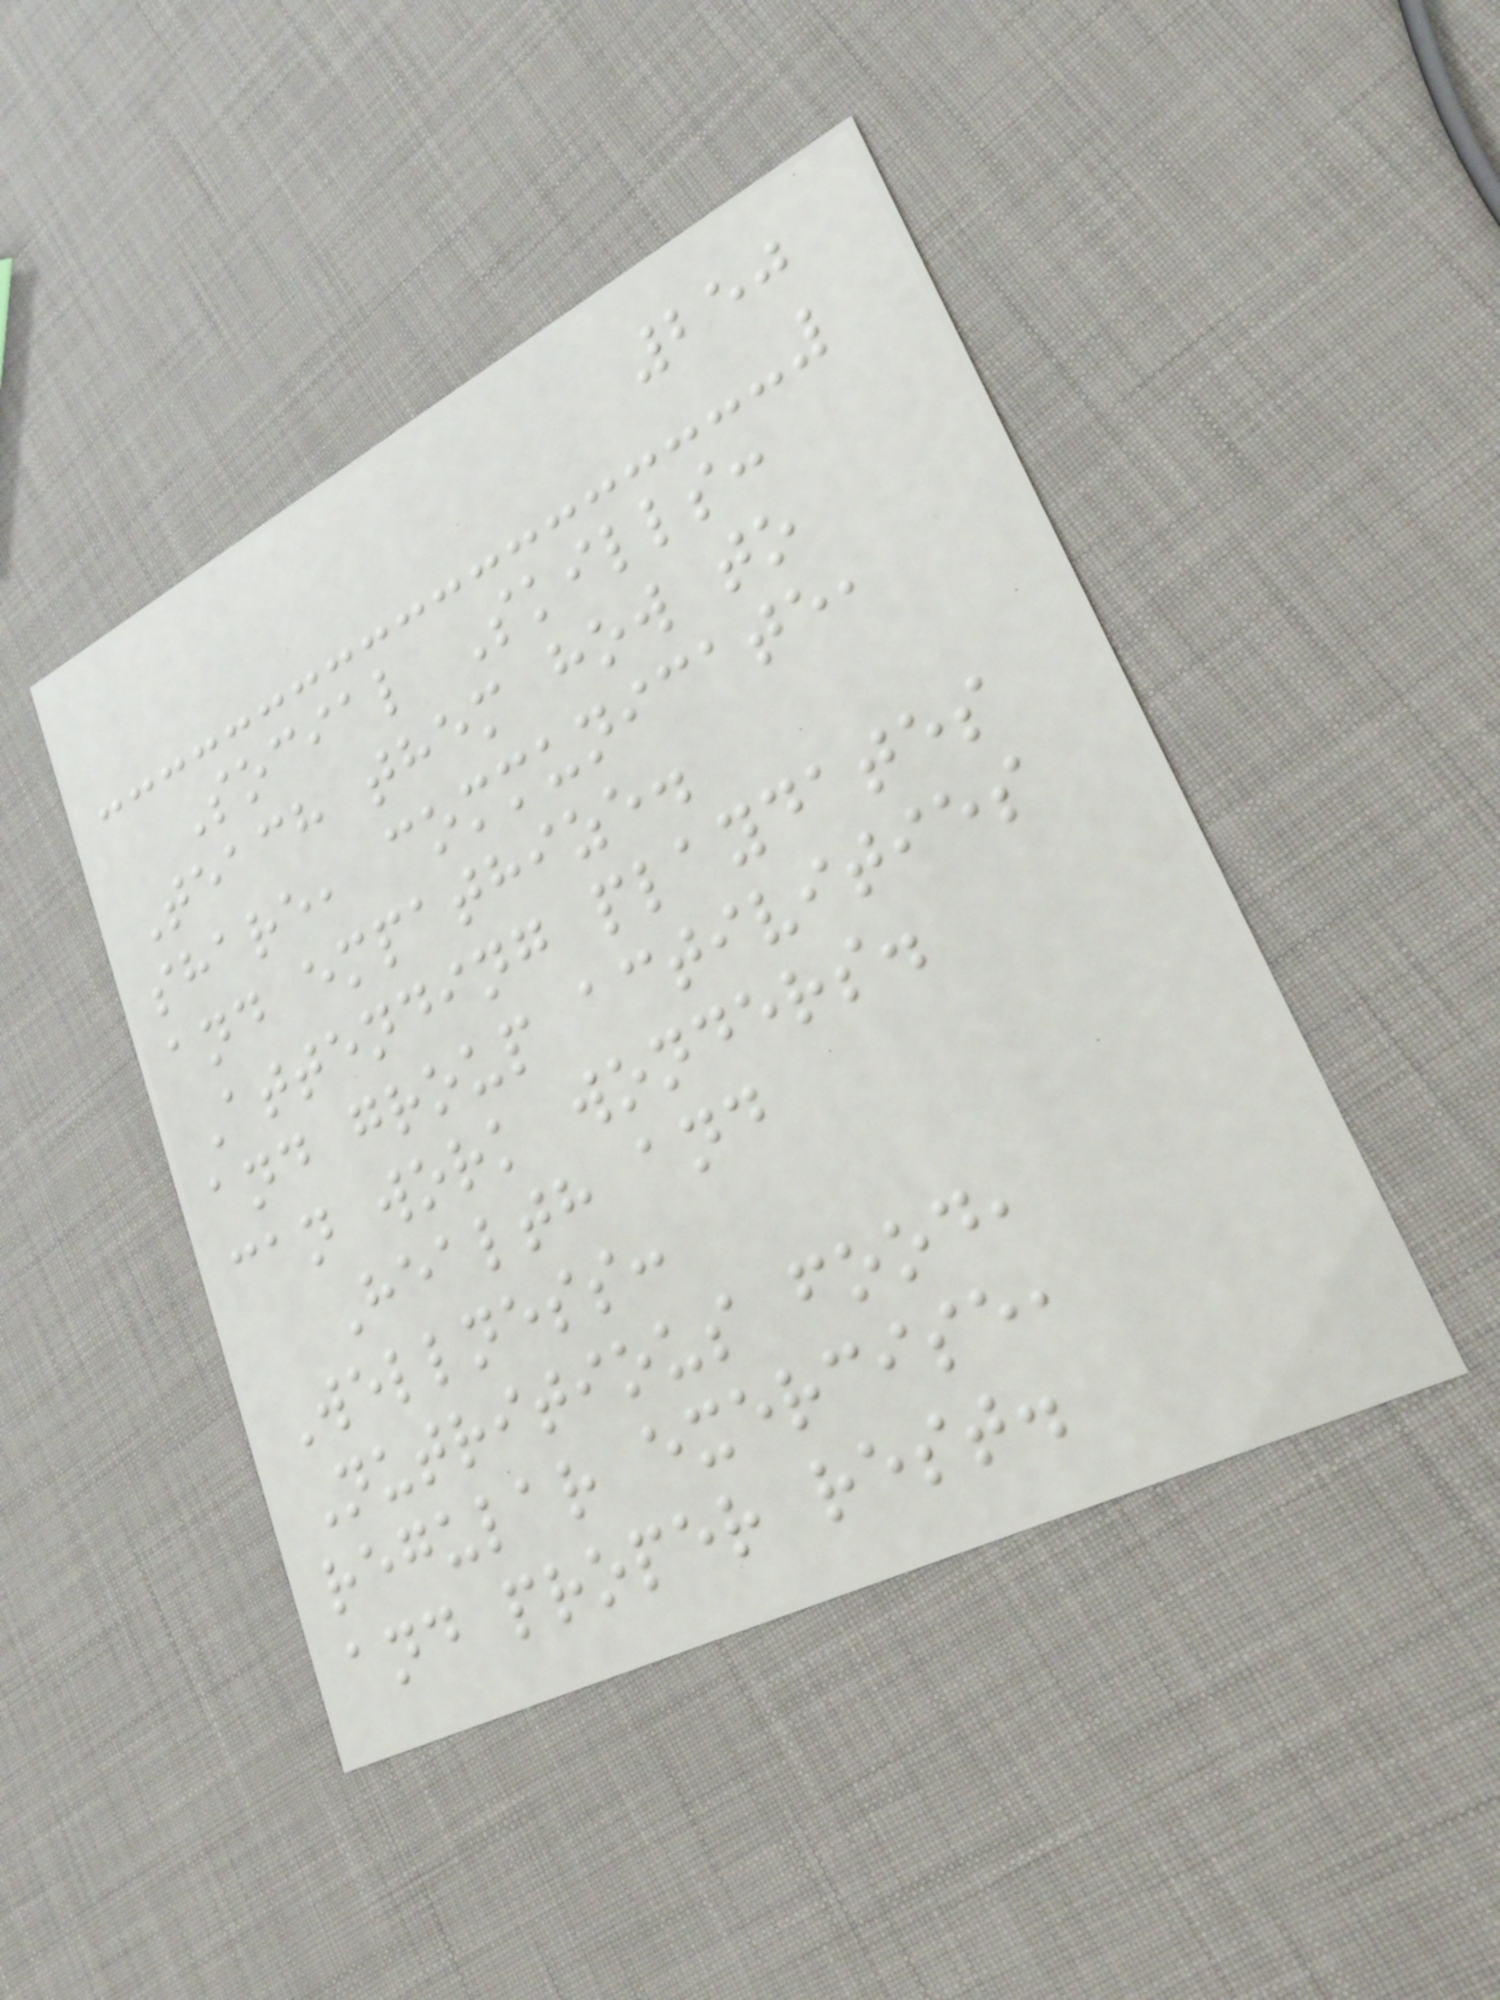250
Social Skills:
Teach them how to
share, communicate,
and empathize.
Attending playdates
and group activities
can work wonders.
Health and
Wellness:
Nutritious food,
regular exercise,
and proper rest.
